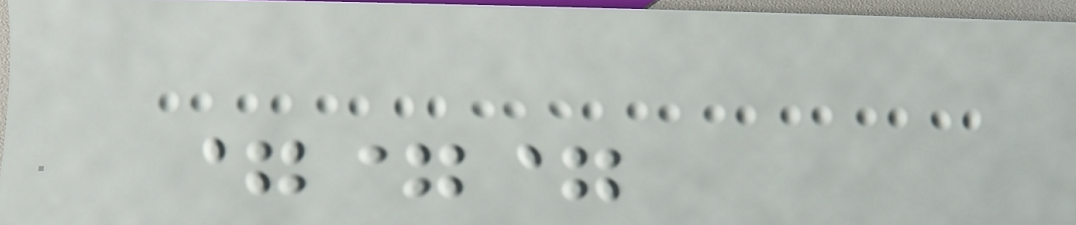===
